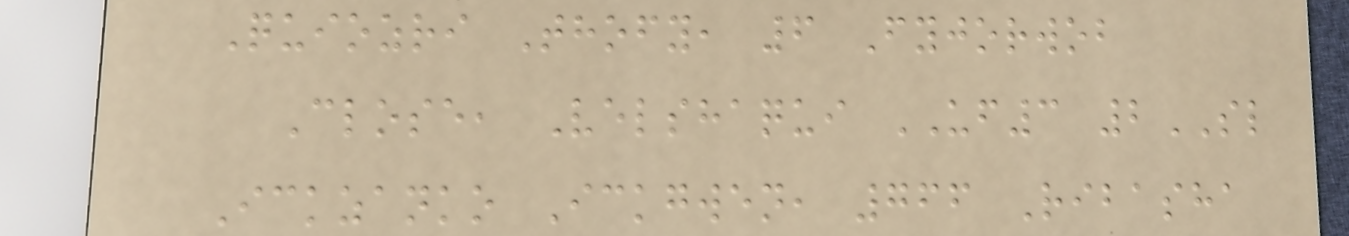Quiozri Thofy, 6 Fyjorwob
Close, Velshaqui UF3 2SL
Ickzanko Ickgwen, 766 Ribasha
